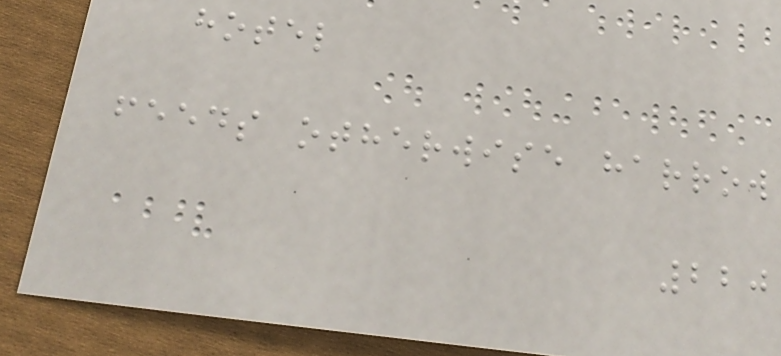hotel
feeds otherwise harrow
220
